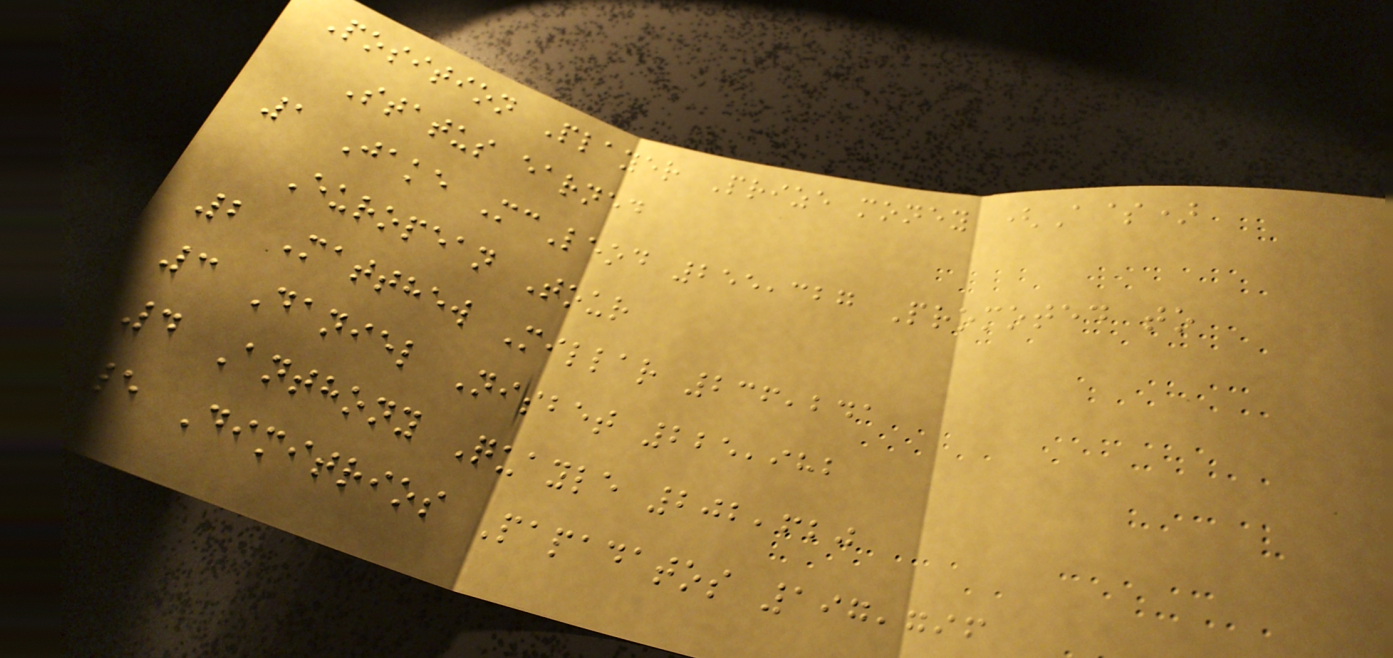Position Player Prize money (A$)
Status earned
1 Jake McLeod 255,327 Promoted to
European Tour
2 Matthew Millar 236,241
3 Daniel Nisbet 225,982
4 Anthony Quayle 202,620
5 Dimitrios Papadatos 197,796
